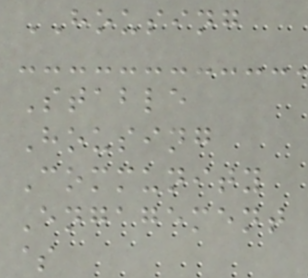HOUSING
Stable
Housing
Community
Engagement
$
